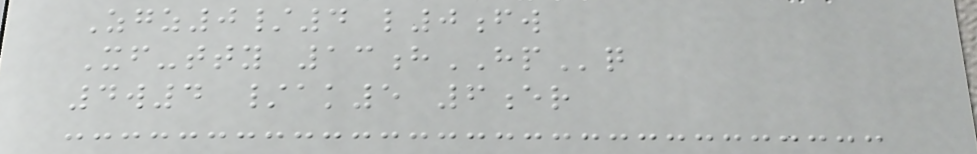Zgz0/4 l0fw
Xf-tty 13hHPq
4w4 /ak5 6er
